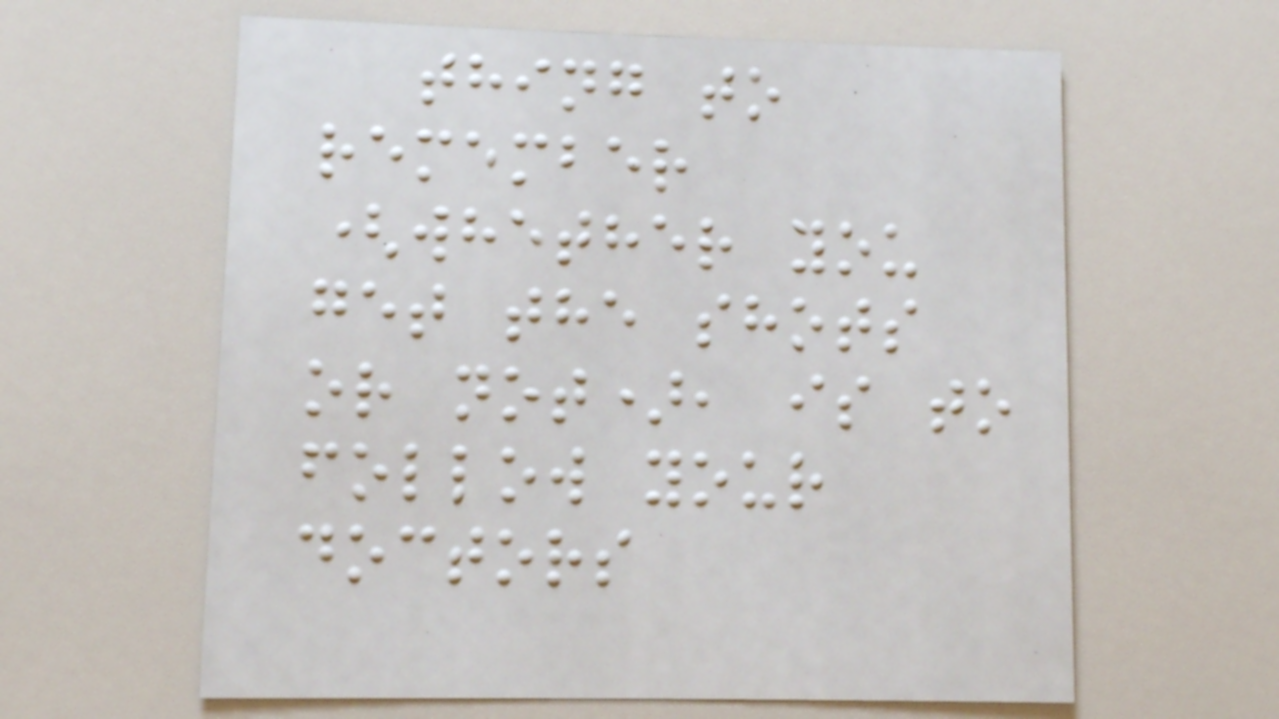thing to
remember
(whether you
get the shots
or not), is to
follow your
doctors
